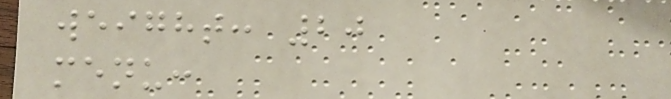weight: 20
menu:
